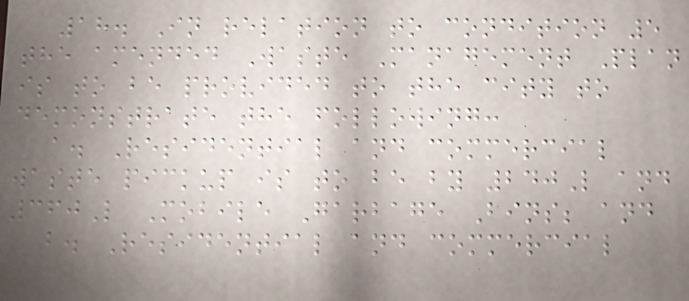18. In relation to condition 5
the amended Waste Management Plan
is to be provided to the city to
demonstrate the following:
a. Residential and commercial
waste pickup is to be by 240L and
360L Mobile Garbage Bins; and
b. Residential and commercial
